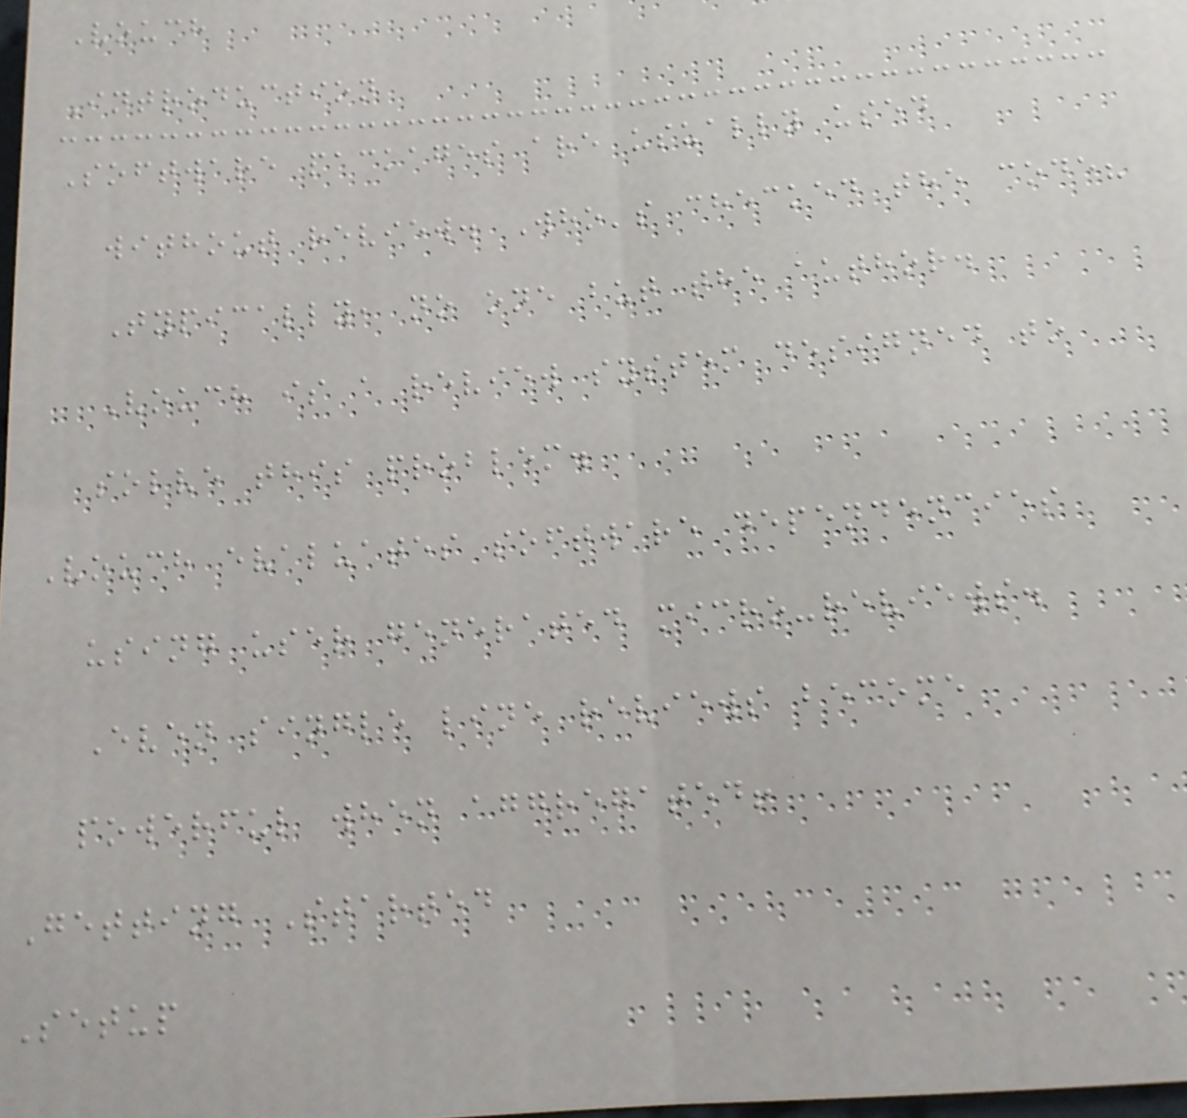Vouch
Introduction
Software packages are usually used
without review. Who's checked the code?
Typically, no one but the author.
Vouch is a review system designed to
solve this problem.
Vouch evaluates software dependencies
using user generated micro-reviews.
Even single line reviews become
powerful when aggregated!
Getting Started
Setup
